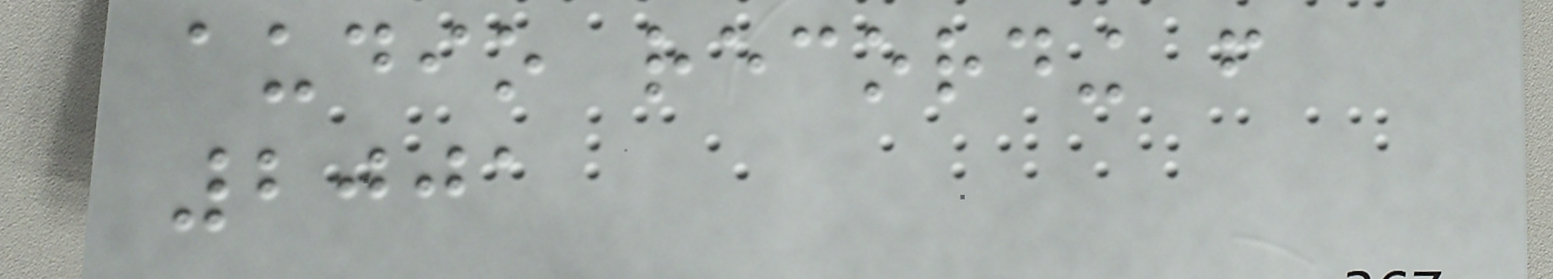audio recording from
2001
